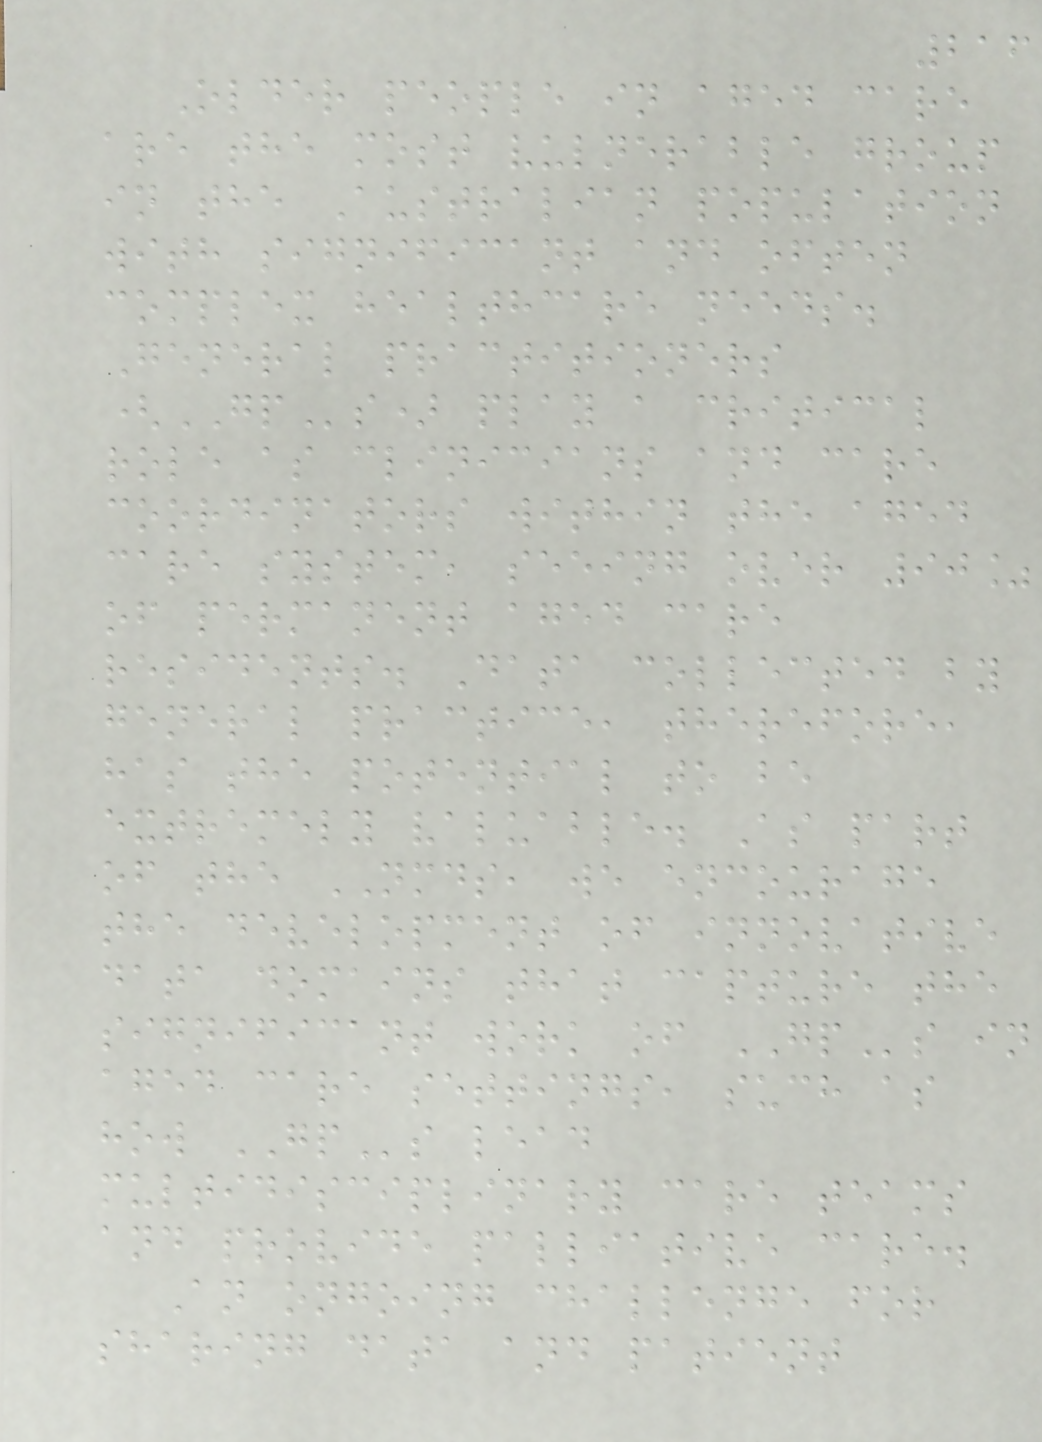216
Older people in aged care
are the most vulnerable group
in the Australian population
with significant and often
complex healthcare needs.
General practitioners
(GPs) play a critical
role as clinicians and care
coordinators within the aged
care system, seeing over 90%
of permanent aged care
residents. Data collected by
general practice, therefore,
has the potential to be
extremely valuable. As part
of the NMDS, we encourage
the development of innovative
data domains that capture the
significant work of GPs in
aged care settings, such as
how GPs lead
multidisciplinary care teams
and provide palliative care.
An ongoing challenge for
sharing data and patient
